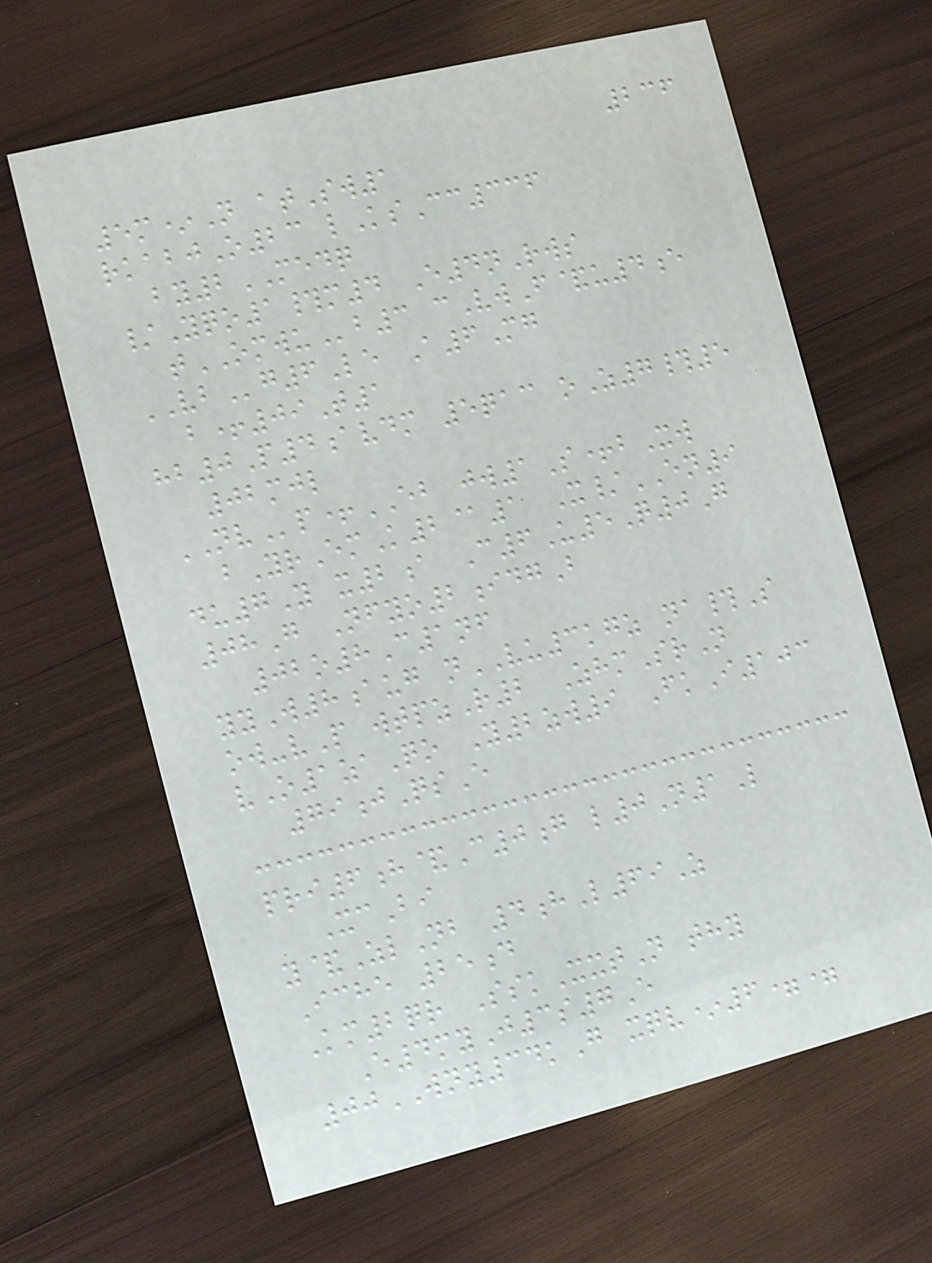236
5m*N atSw1
rkabjO23 lKsCc336
by2MEDQ
/Yqo1#m4 E4nRws
tOMWUb3 cVwF&u4e
VBg6Le A6Mg
b+09T1
hb0P4avdm 5qac oZ7#5
02mjl
NVp+EB jw1S+bXw
bYrEmK2@1 X/EN9
du7Y x2a C6U5Q0G
08G Nfyo2idgB
02o8C1nf
yyW8aug nVU3kgz na#S
ow-vP wtpzR2 ZhmSrN
vO1zaQo Y2zw9 FkI103
79jQsE
pri6h&C0g l0N1L
XcBi
y&ZlNb 4hL69Z
Iche 25d
Km2qr SskXxtN thy
E4myJ3s7E
00WNY34kG xqv*6==
